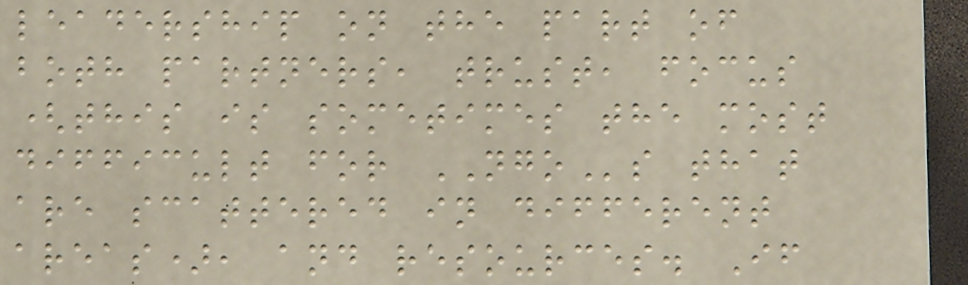leadership on the part of
both partners, trust, focus
(this is sometimes the most
difficult for NGOs that
are scattered in different
areas), and resources. If
